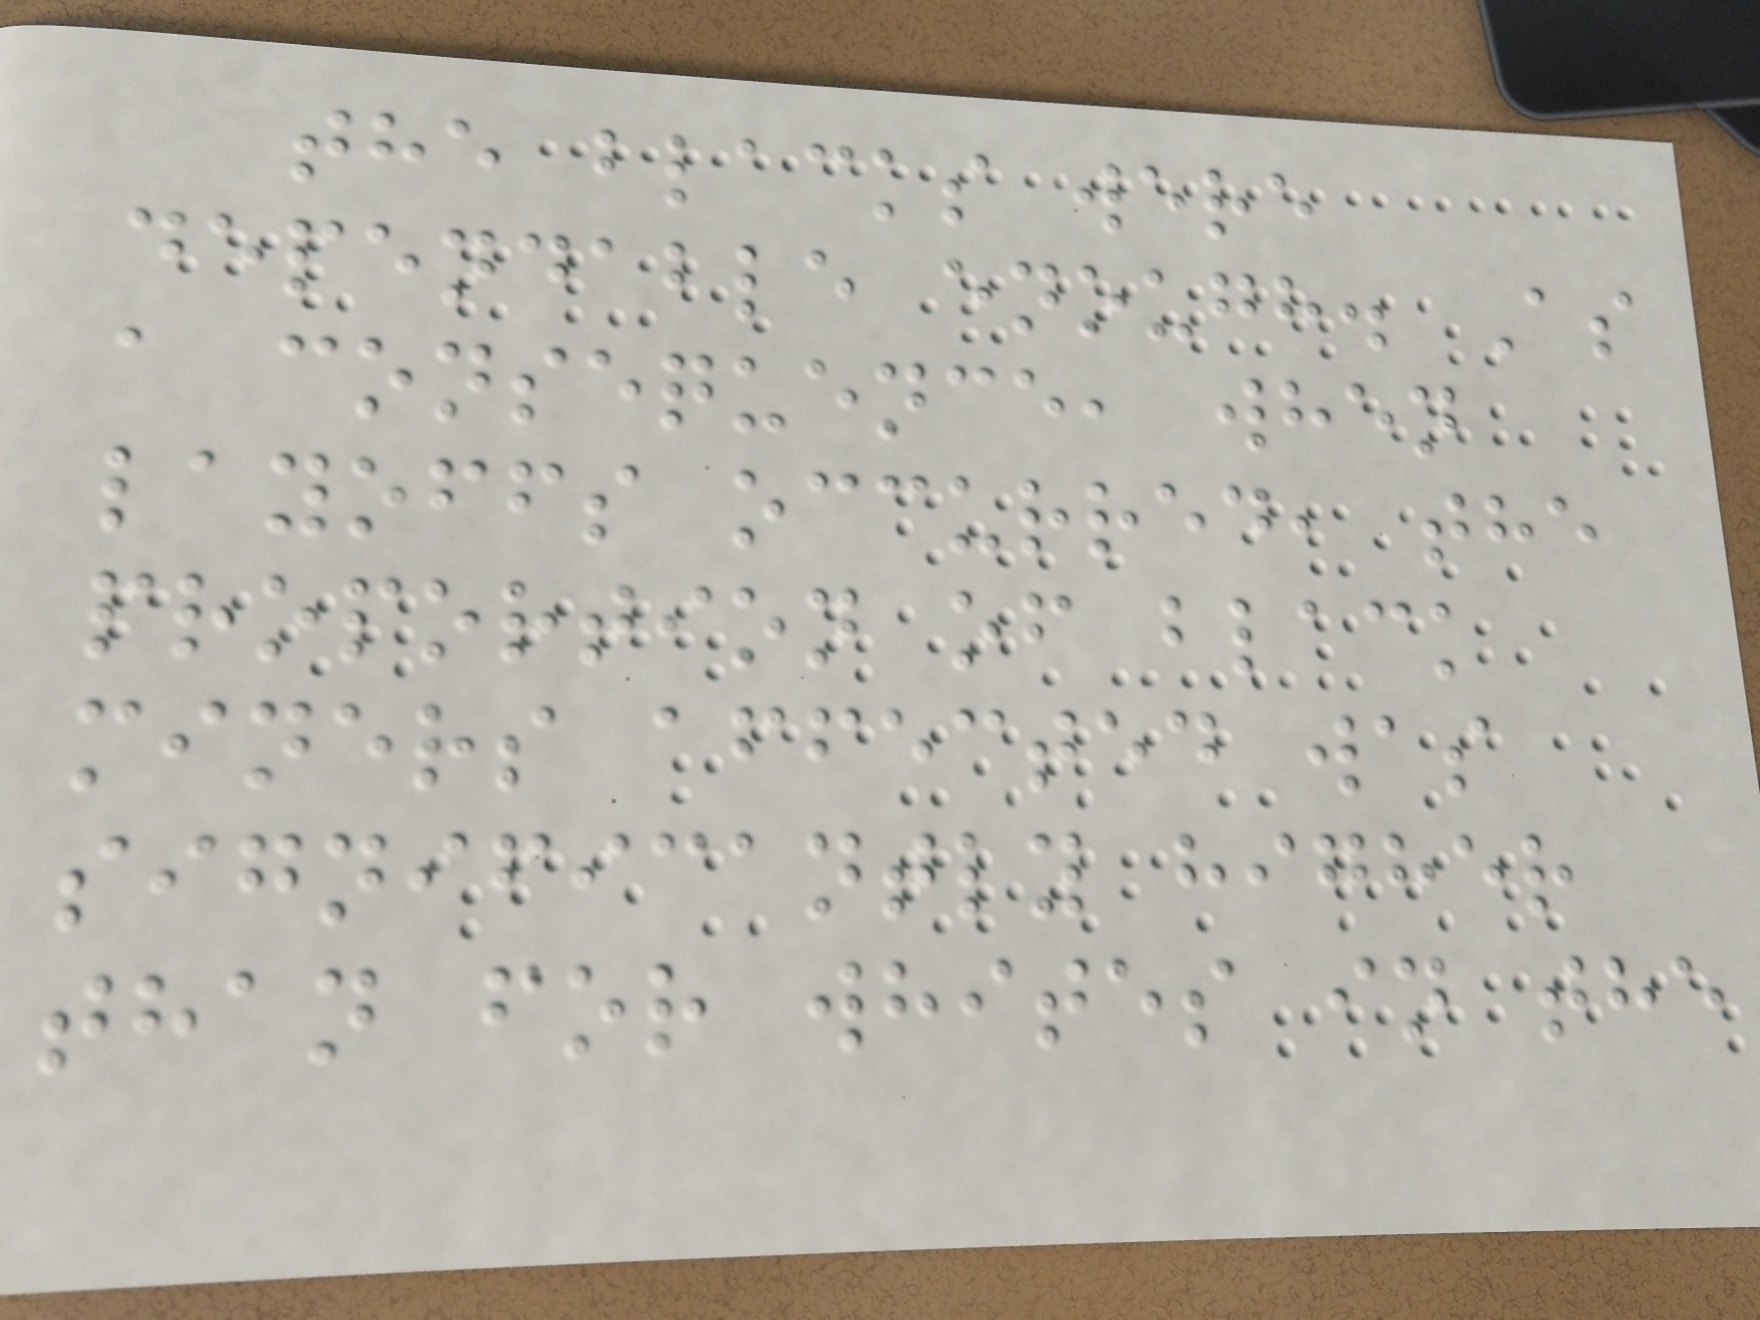the blacks were
dependable enough. As
a consequence, when
layoffs occurred, the
proportion of black
miners affected was
significantly higher
than for whites in the
